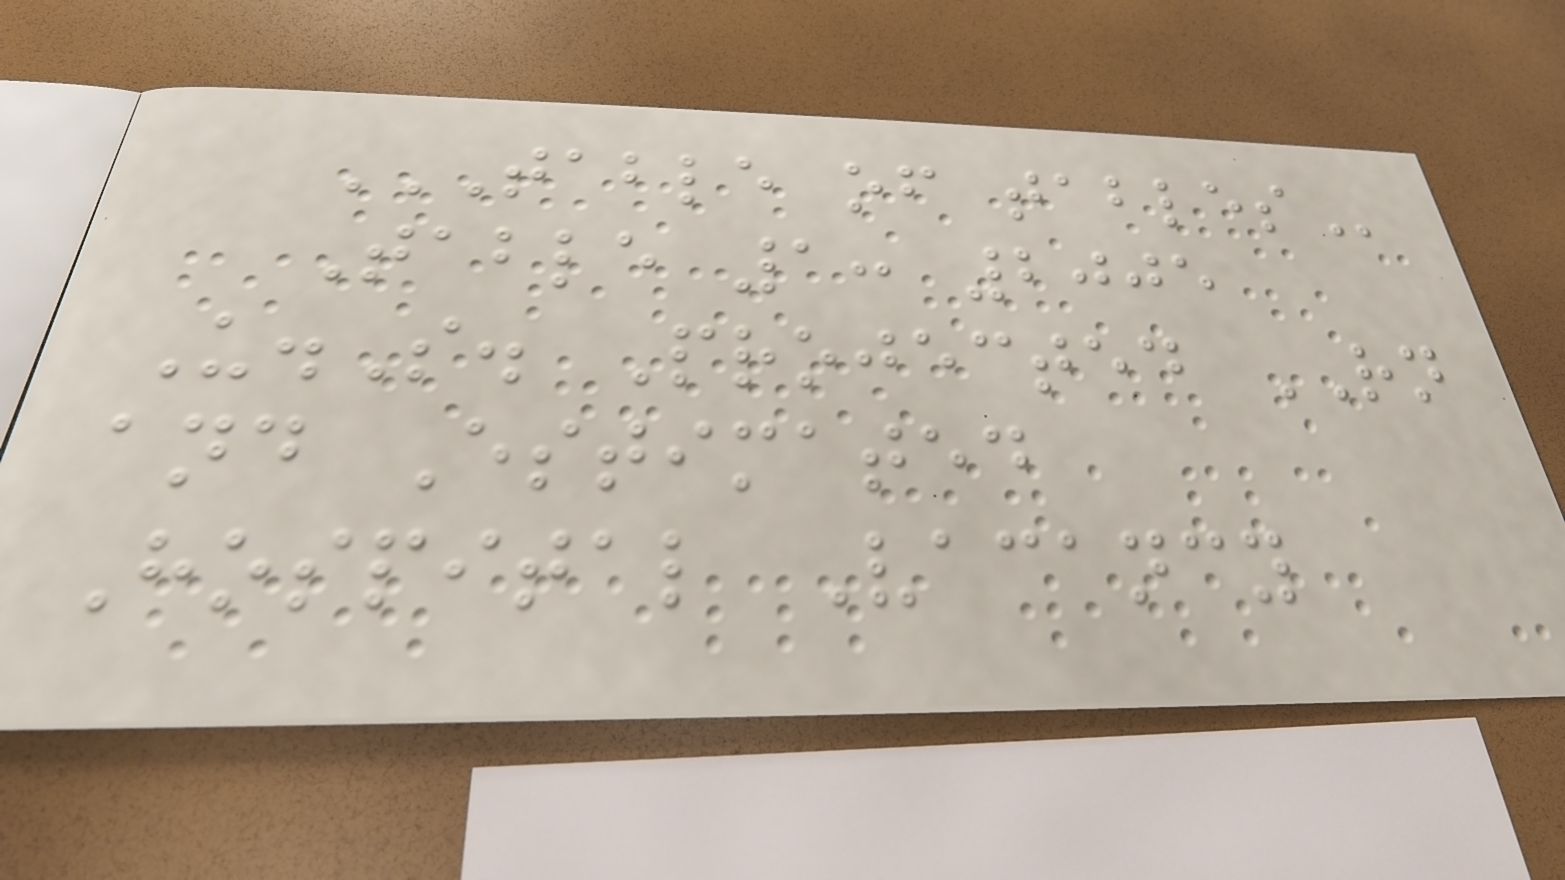TABLE OF TABLES
Table 1: 2005
U.S. Projected RN
and Estimated
Hospital Vacancy
